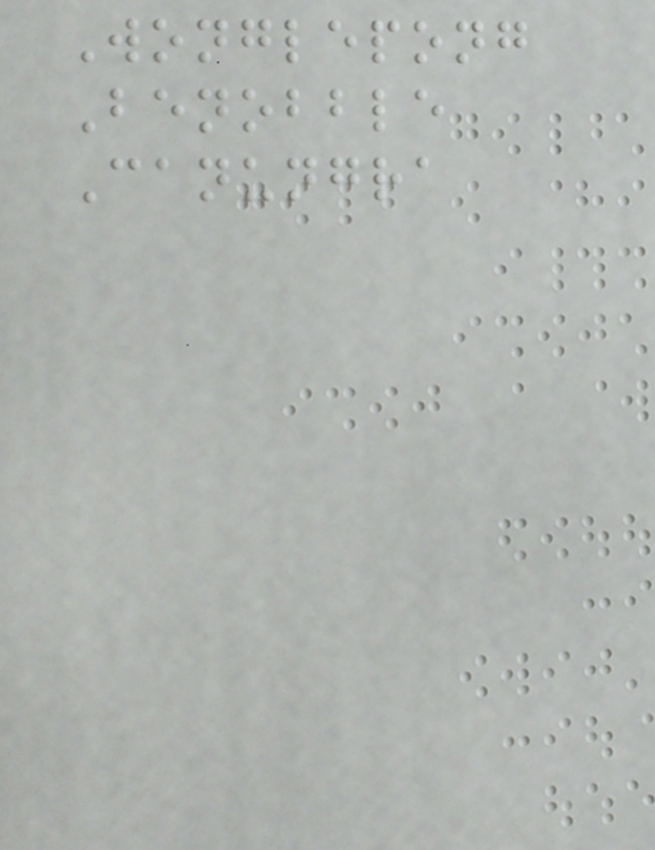Wonglepong
Benobble
Canungra
